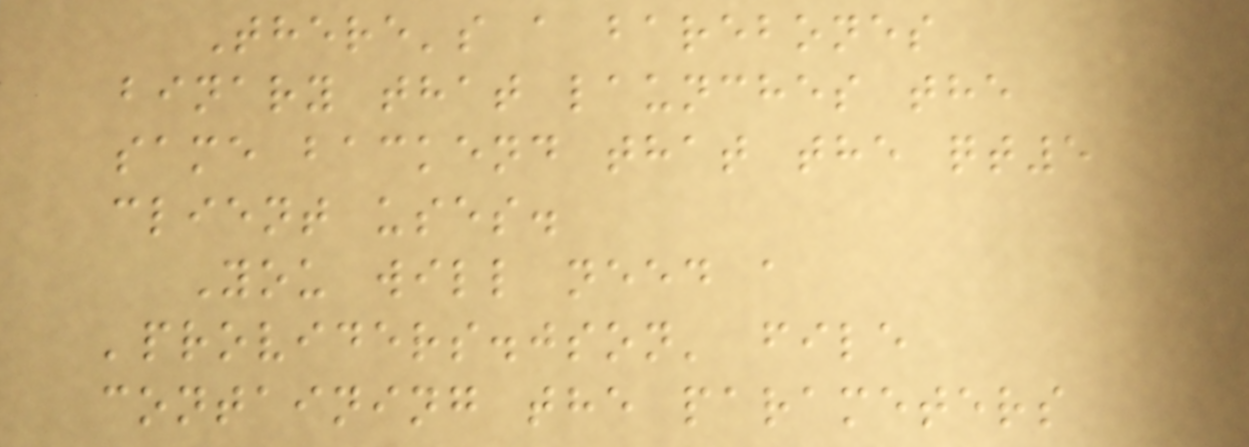There's a barebones
binary that launches the
same backend that the qt5
client uses.
You will need a
'providers.json' file
containing the parameters
